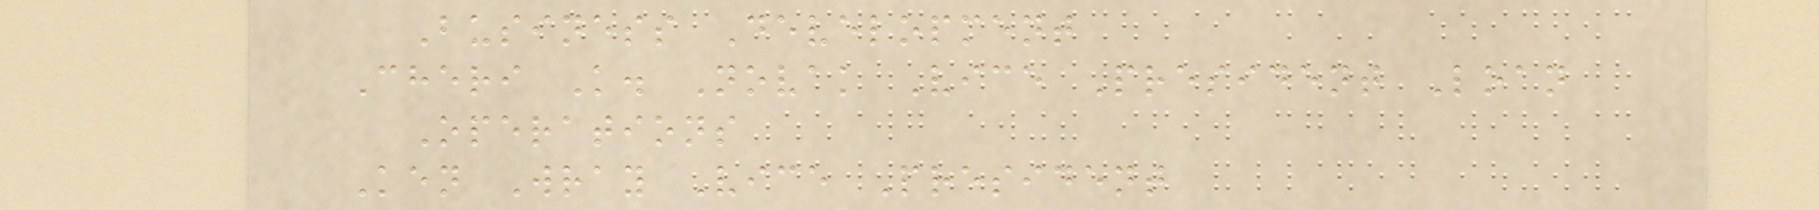Business Development
Cheri K. Novak Vice President Loan
Operations
Ken Wray Vice President
